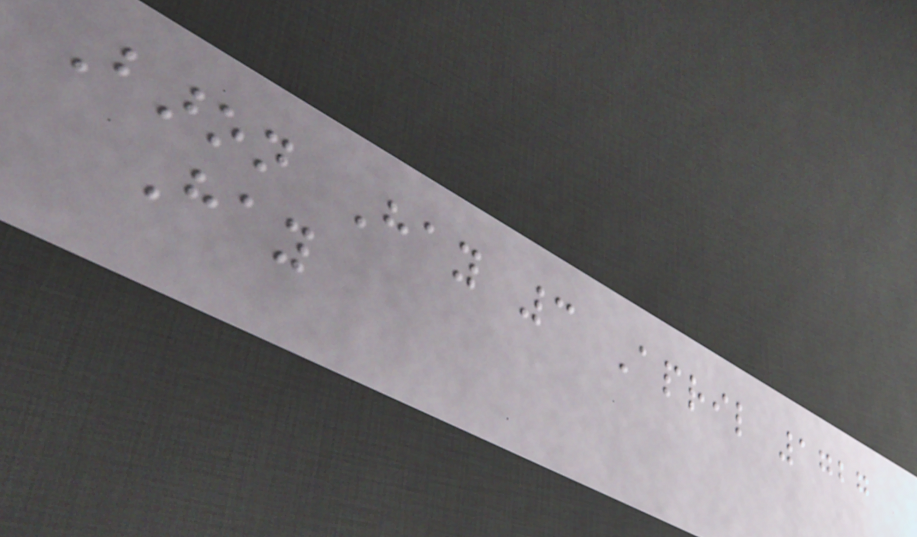Baron Hay 3 April 1727
Hay
